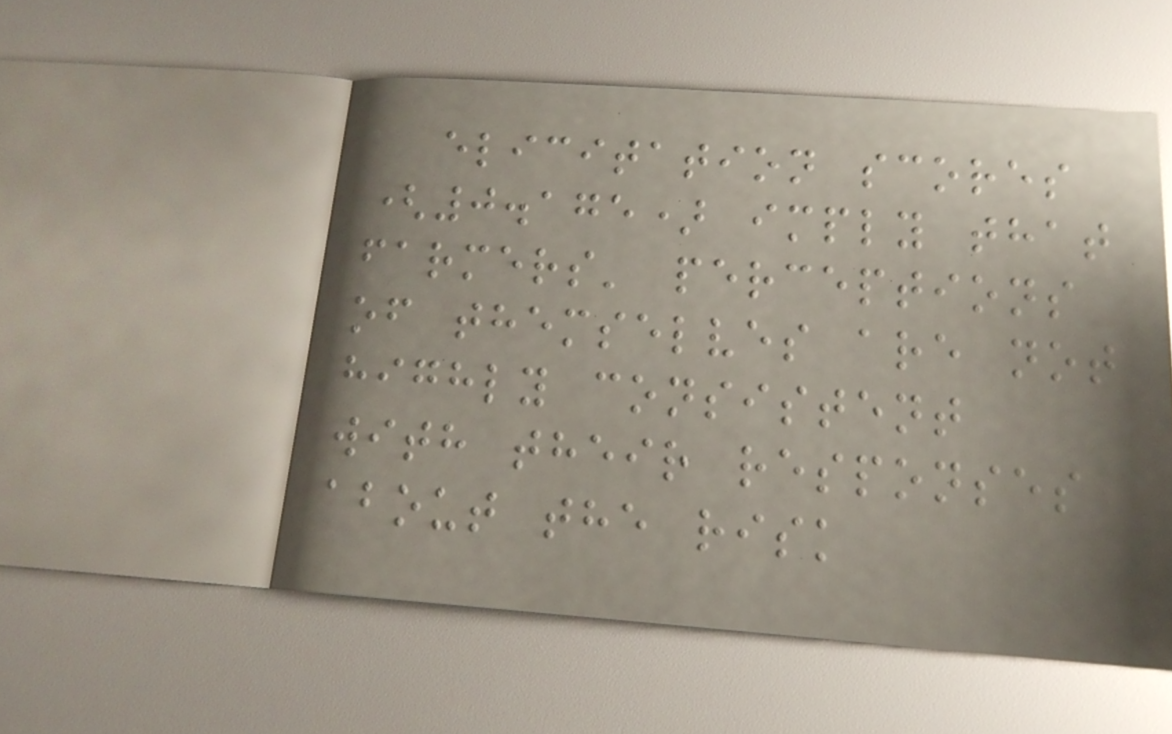elicitation scores
(0.175) imply that
farmers' perceptions
of themselves are not
highly consistent
with their responses
about the risk
